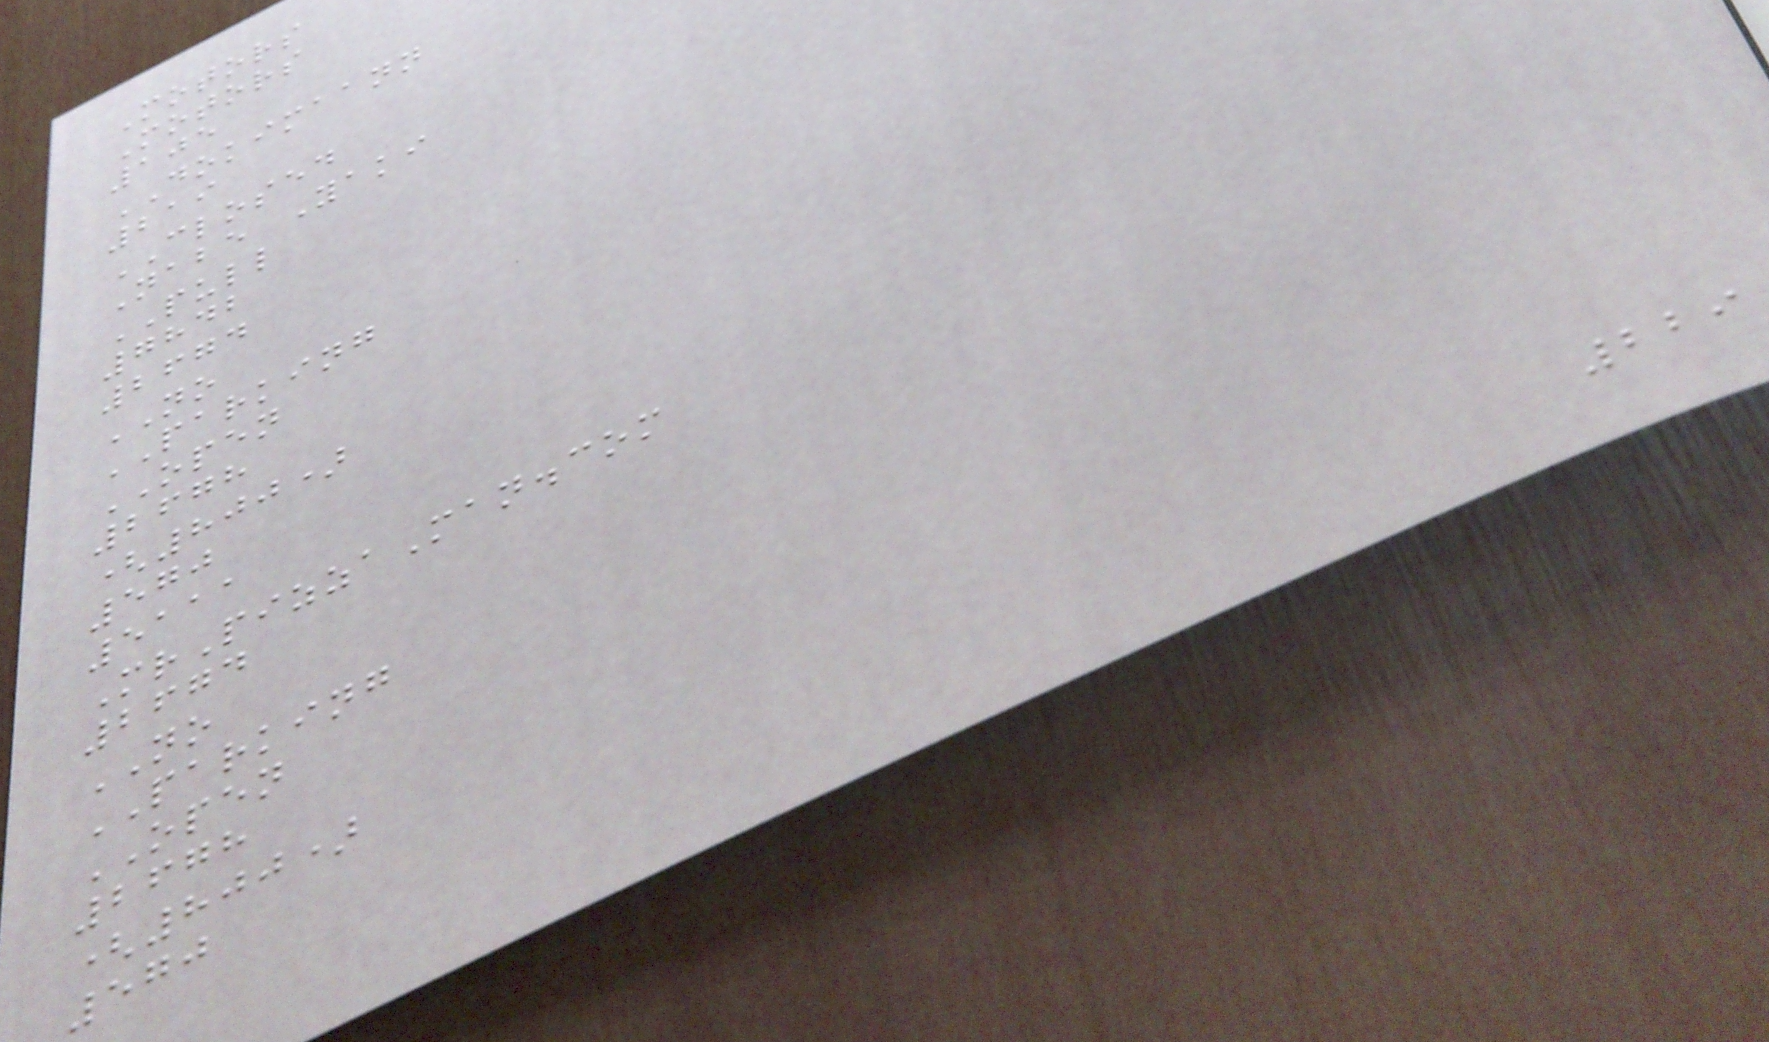Motors
Motors
105
DOKIMAANN
219
CLOSED
Nabe Yaki
PULL
7842
2674
NO
PARKING
OPEN
2678
(800)
570
5111
MrPizzaMan.com
2674
NO
PARKING
OPEN
2678
(800)
570
229
